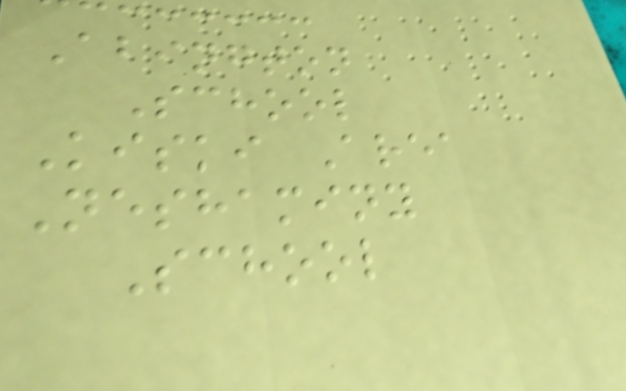Abington
School
Kiski Area
Neshaminy
School
